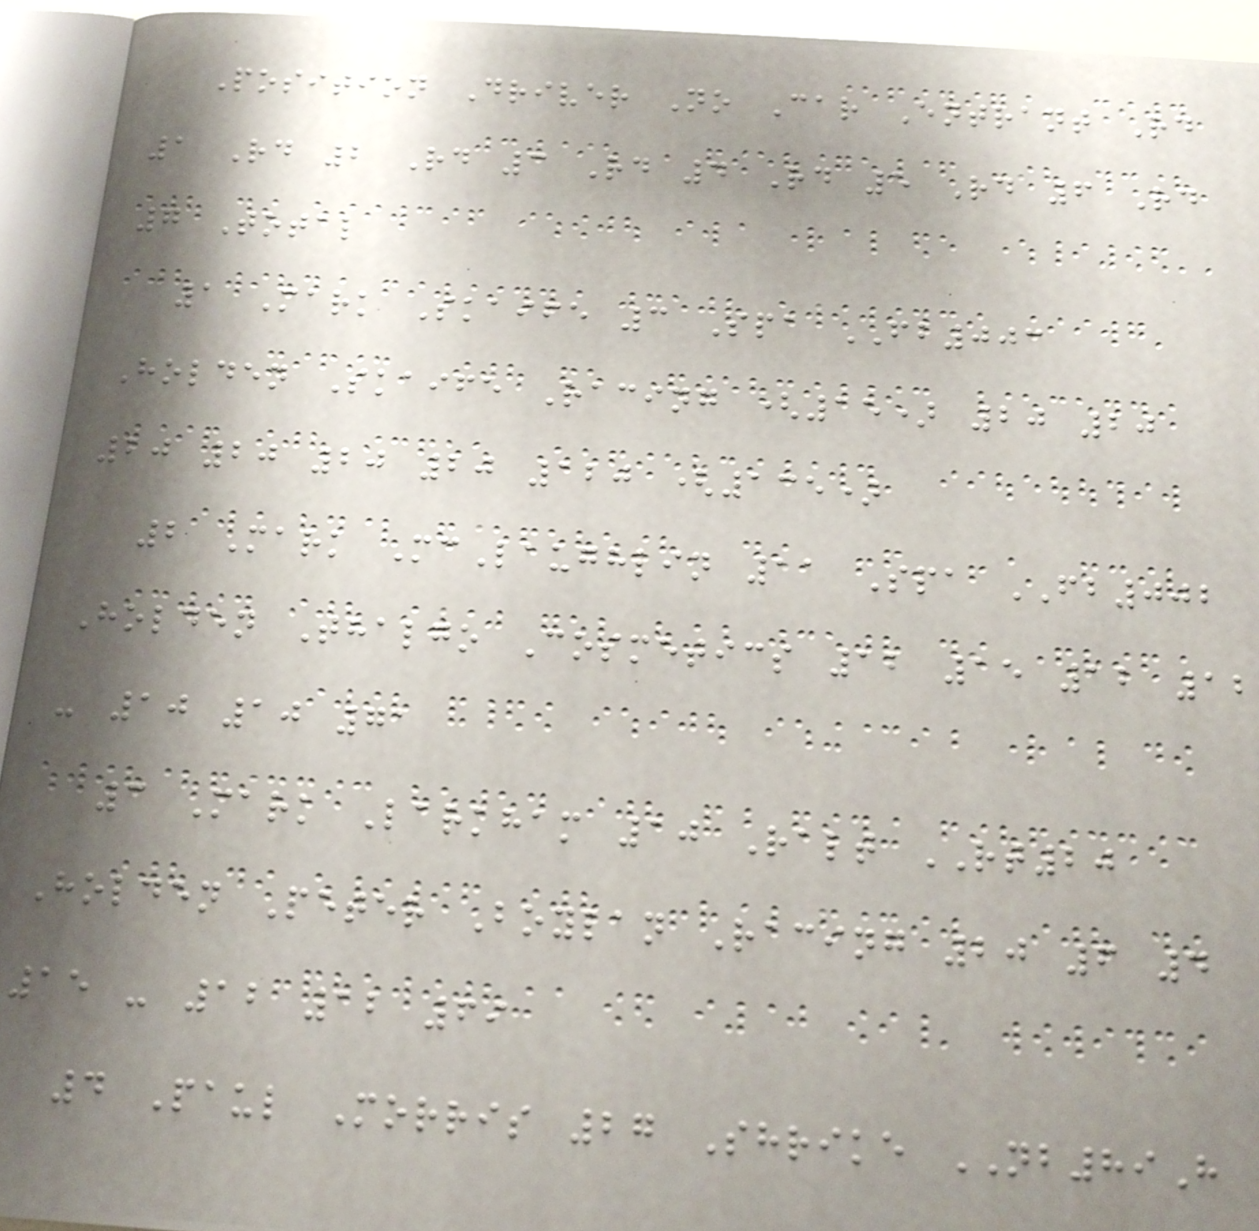Position Driver No Car Entrant Rd
1 Rd 2 Rd 3 Rd 4 Rd 5 Rd 6 Rd
7 Total
1 Mark Skaife 3 Spa FB003
Holden Skaife Racing (15) 20 20
20 20 20 20 120 (135)
2 Mark McLaughlin 11 Spa FB002
Holden Thalgo Cosmetics 12 15 12 12
- 10 10 71
3 Mark Larkham 10 Ralt RT20
Holden Peter Boylan Racing 20 6 4
15 - 12 12 69
4 Paul Morris 27 Shrike NB89H
